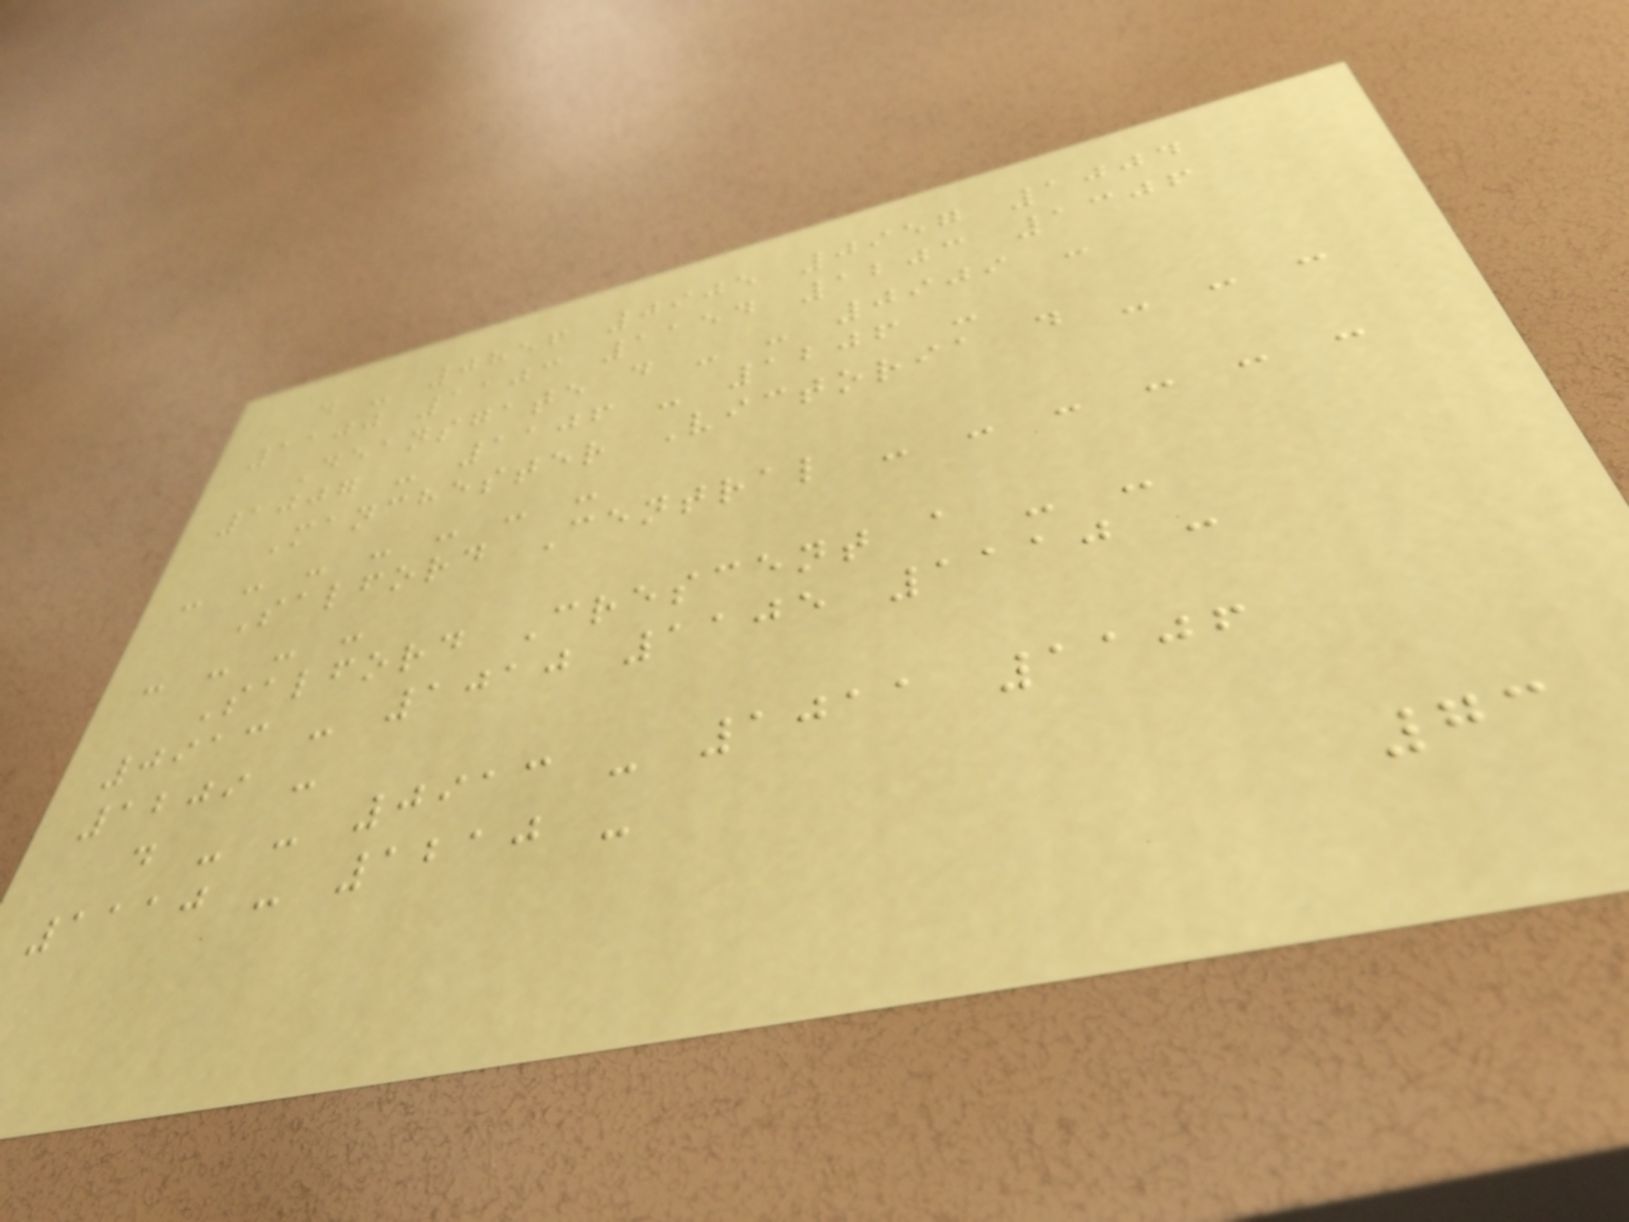d - 0856 0905 0957 1004
1100 1103 1154 1203 1306
Deansgate d - - 0909 -
1007 - 1106 - 1206 -
Manchester Victoria d - - -
- - - - - - -
Salford Central - - - - - -
- - - -
Salford Crescent a - -
0913 - 1010 1105 1110 -
1209 -
d - - 0913 - 1011 1106
1110 - 1210 -
73
